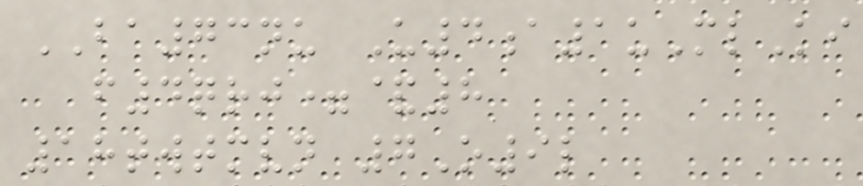BA73nu U4a1uMlKi
f4qrj=&8
18twtmvn 7O9l
